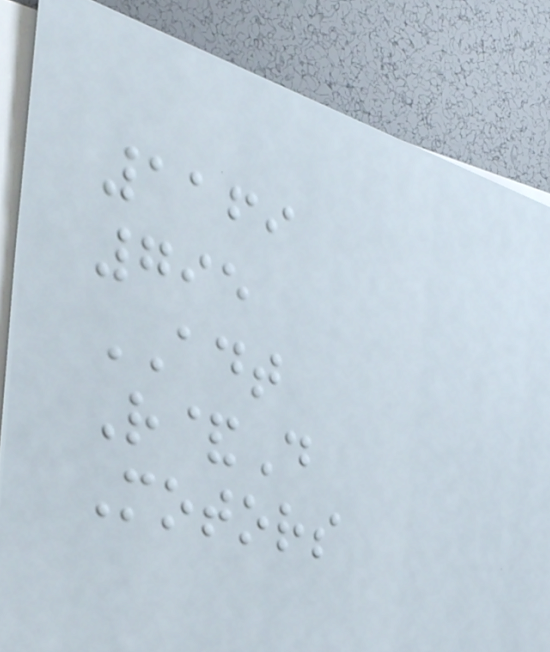1169
795
ADT
R&D
Motors
